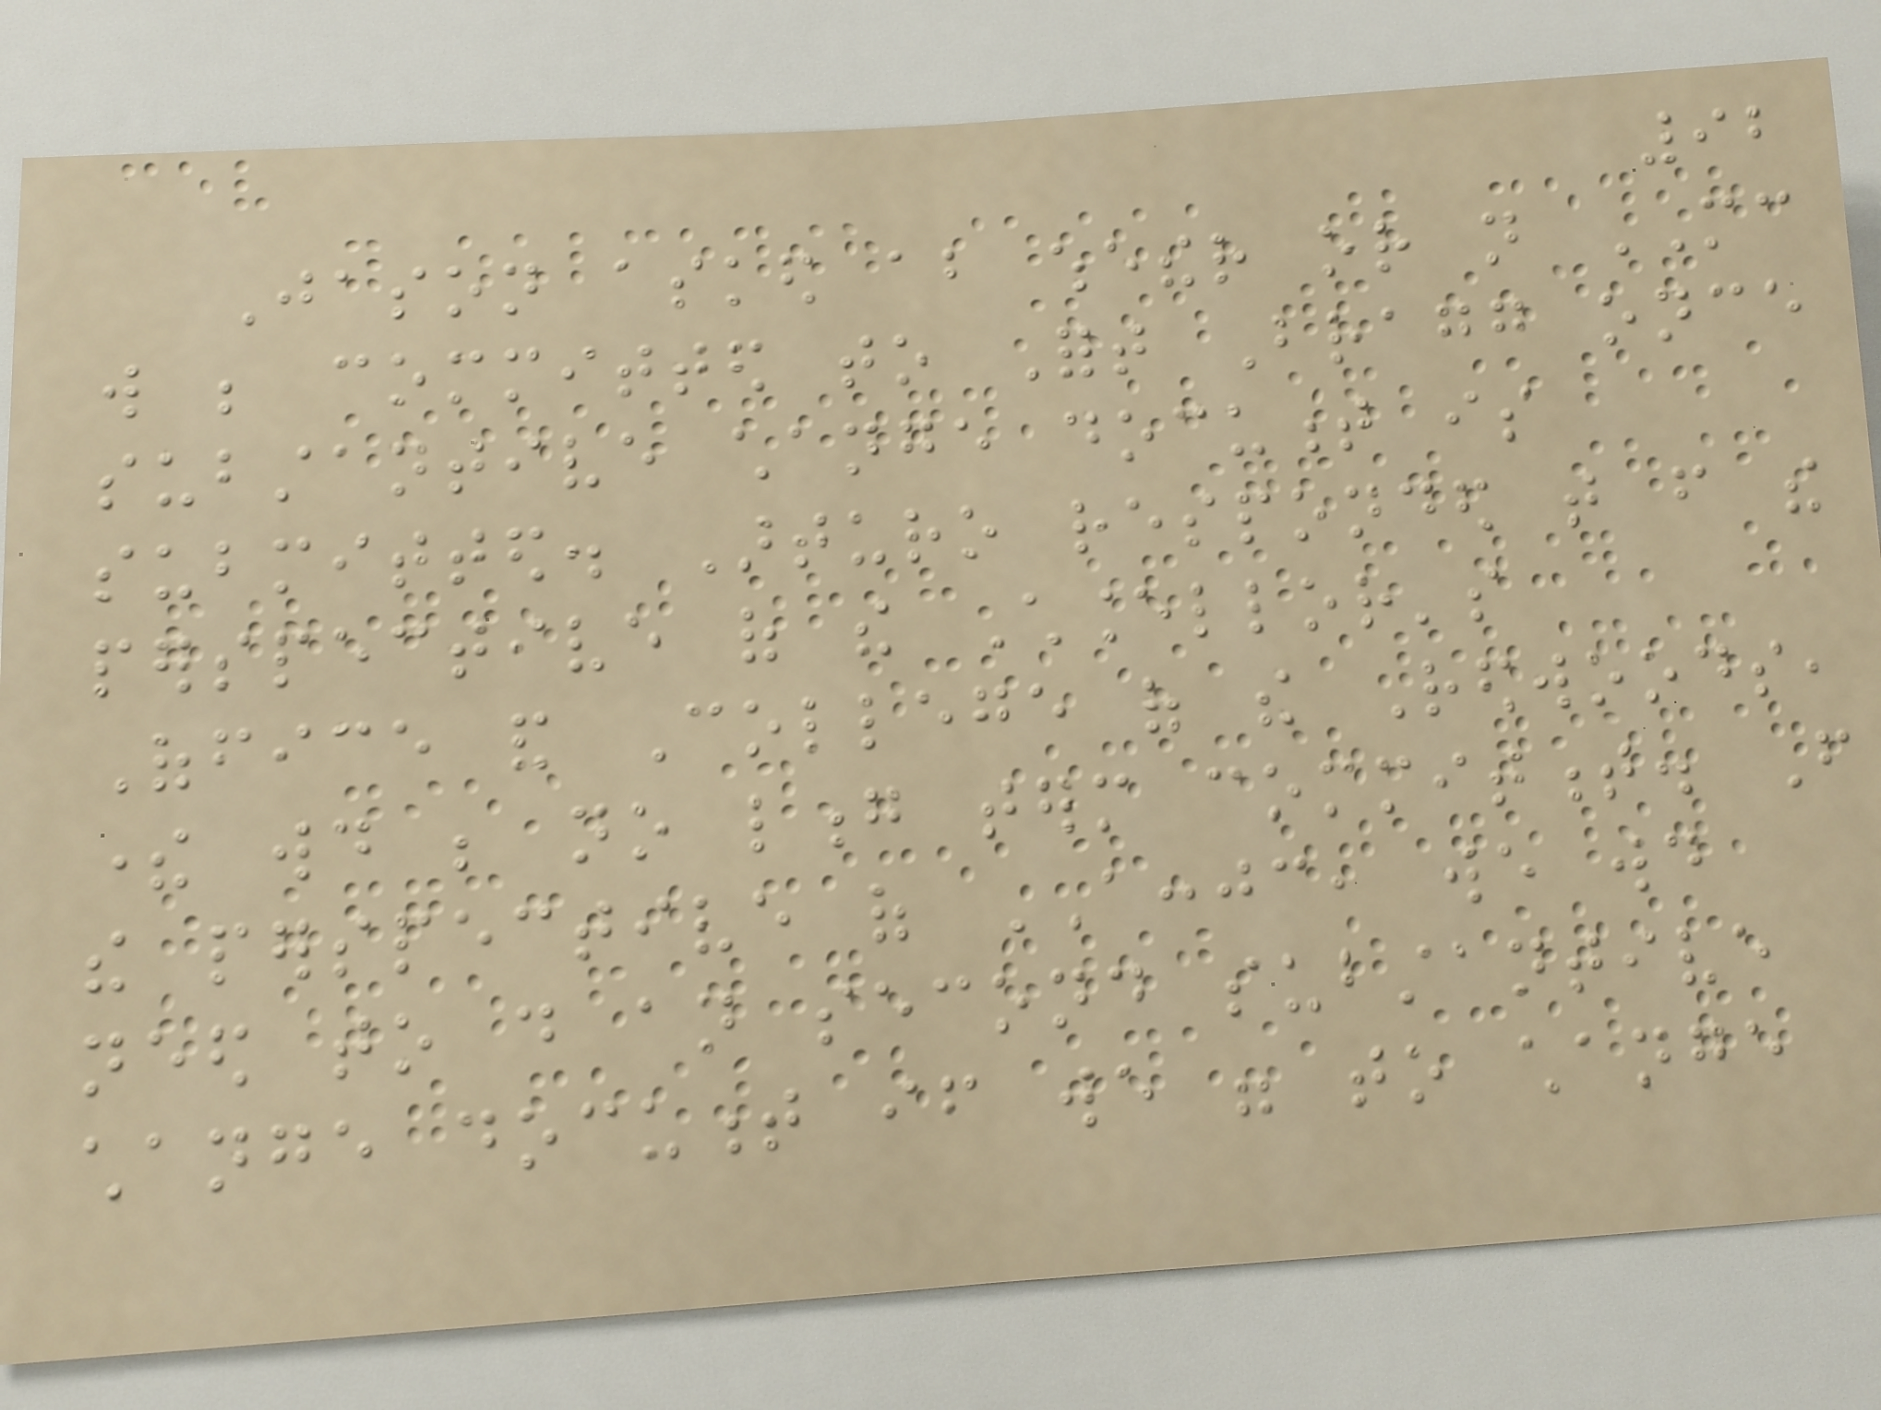92
Jason asked about whether or not MC
will be committed to Fort Bragg once
substantive change document is
submitted. Arturo responded that from the
perspective of the Chancellor's
Office and College of the Redwoods,
there would be no long term commitment. From
the perspective of ACCJC, we would
need to do an second substantive
change document if we were to change
